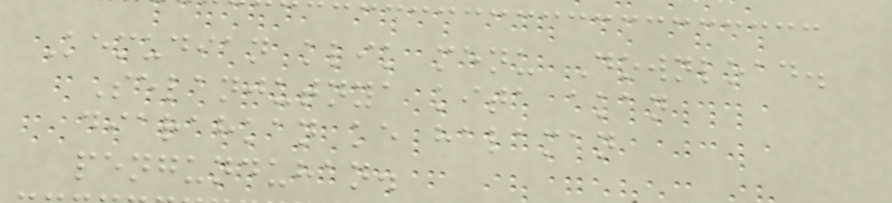Kemudian klik menu Download.
Selanjutnya kita akan
diarahkan ke halaman
pengunduhan.
